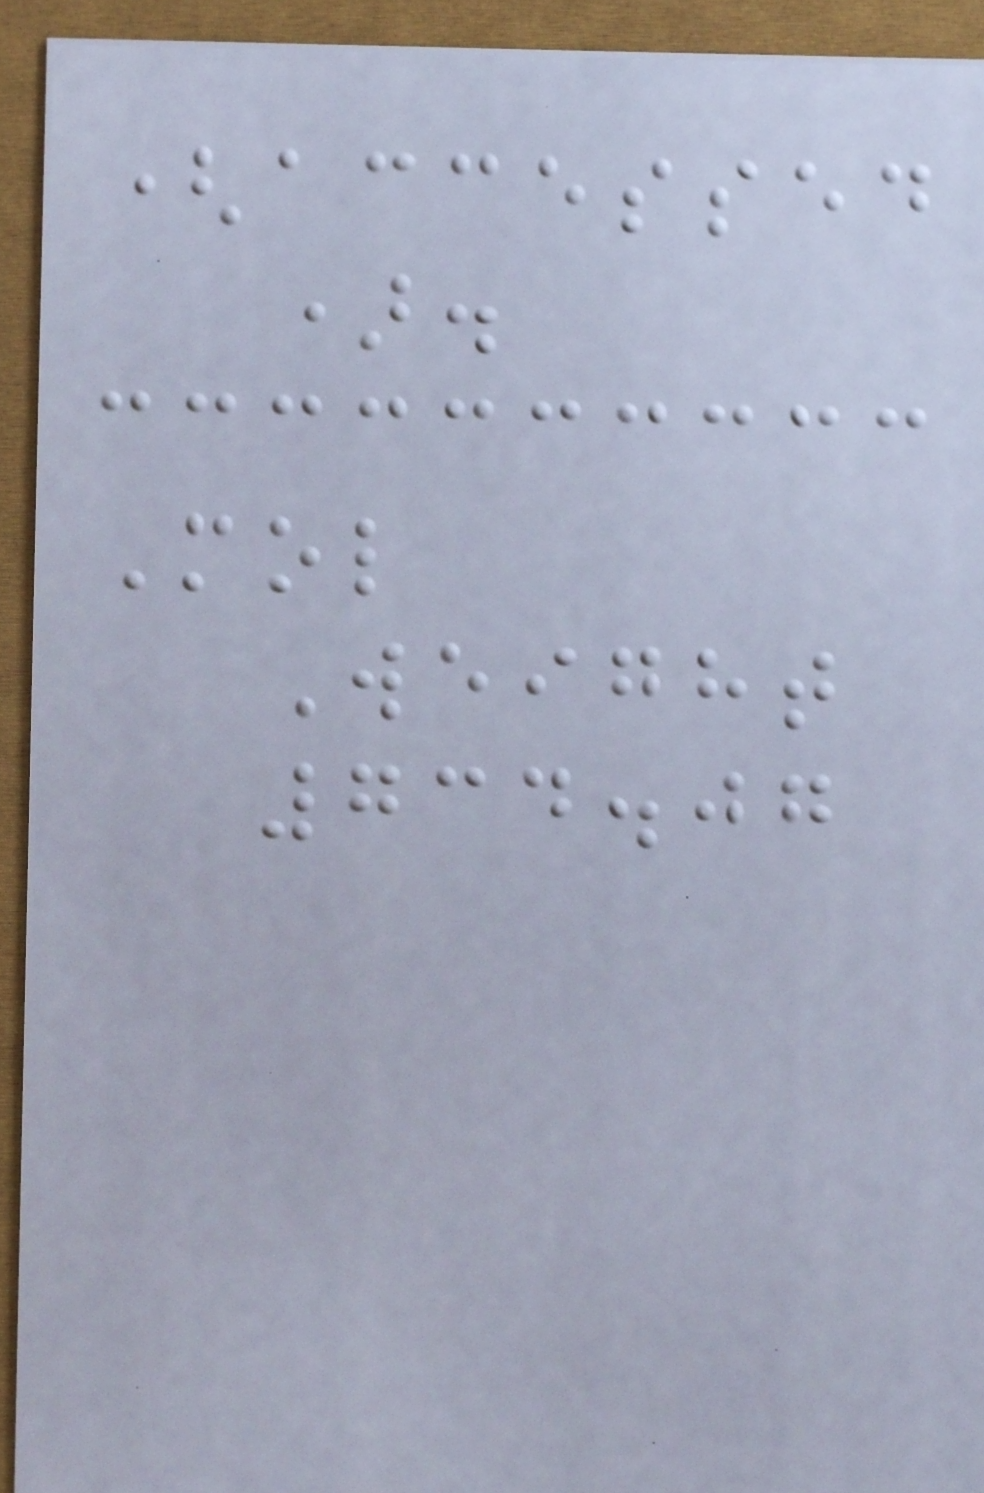(accessed
).
Mol
Weight
734.07
